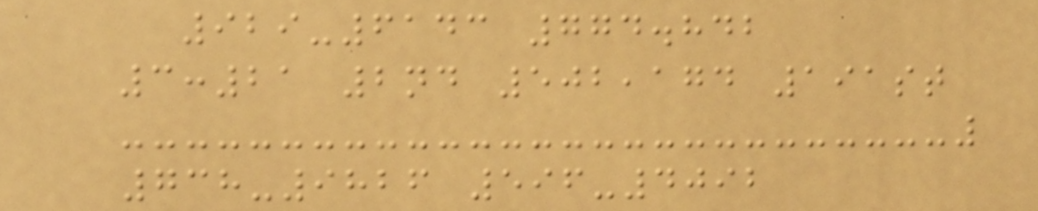929-6143 774.842
3:21 2nd 502,174 191st
738-9826 596-4092
